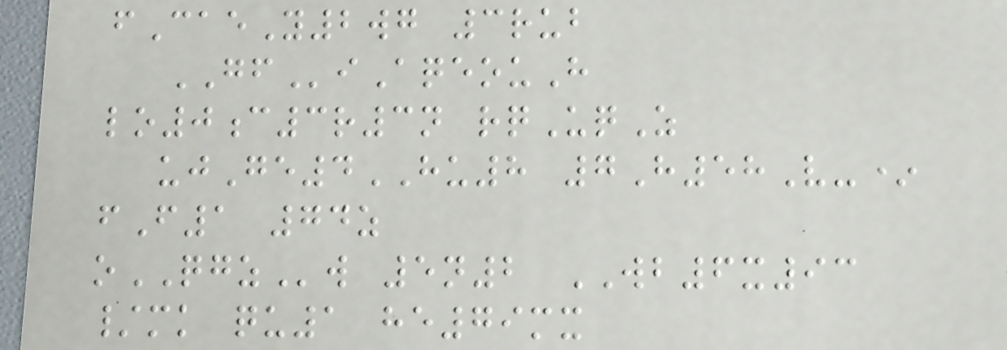fCaeY2wg 3rub
GFiAqeouH
lo0c3r3n rqUqZ
ujGe4HU8 7H58V-*
fF1 74z
oQGZw 5n2 WB6x93
/mk qu1 he79mx
